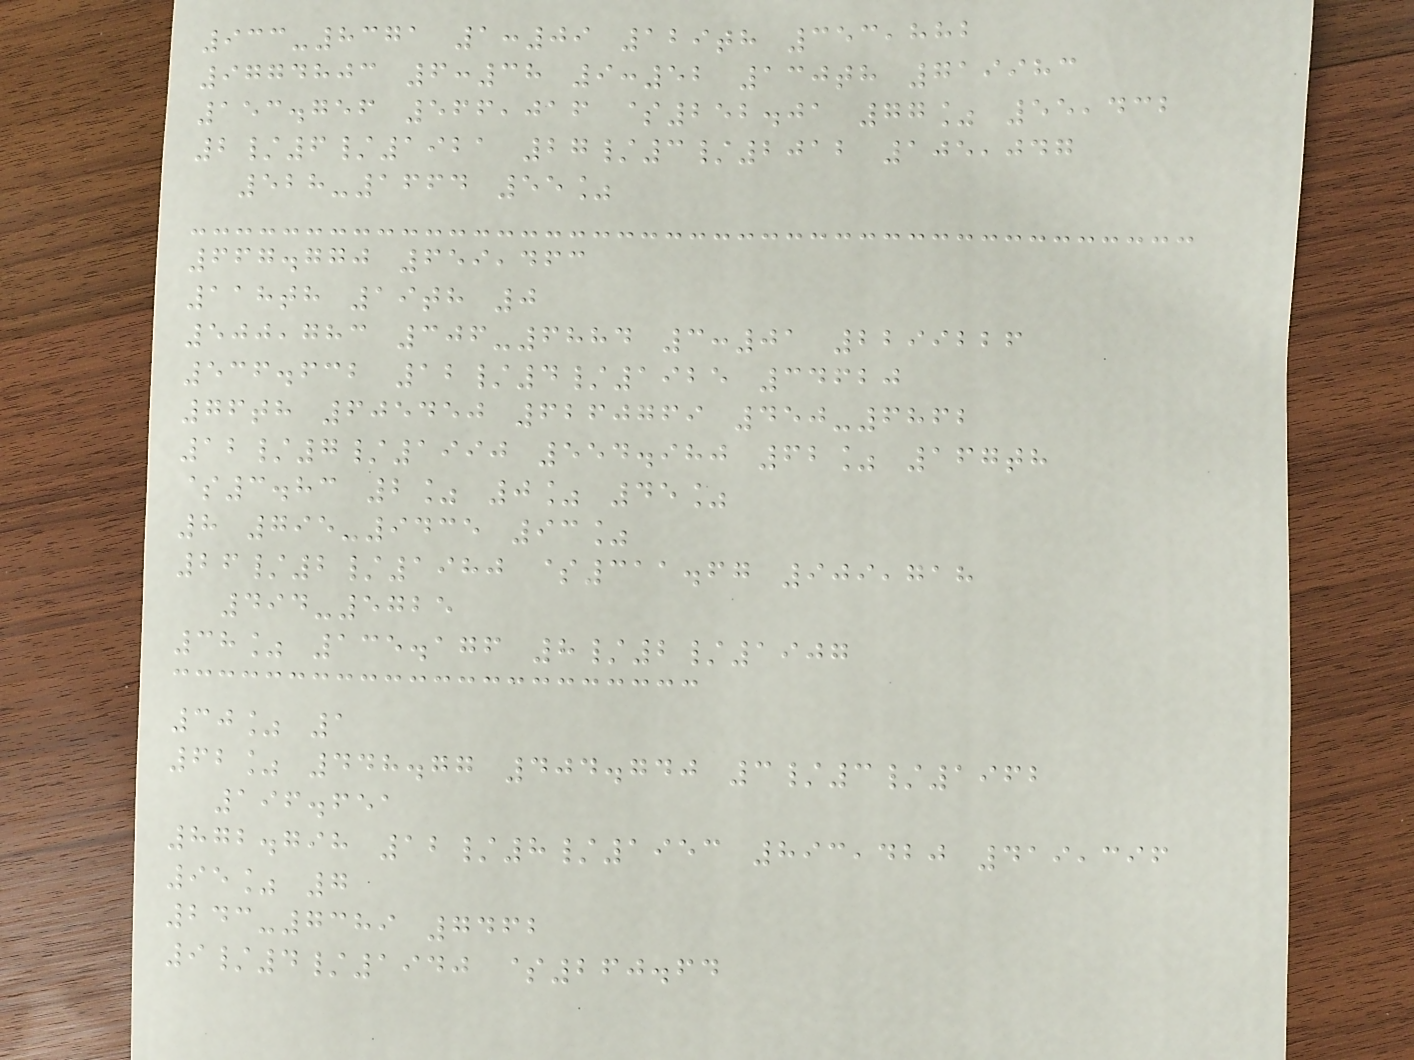933-8371 1:09 129th 353,882
9774803 6:38 9:52 130th 719983
153.756 566,016 $252.01 77% 55,432
2/6/1921 27/3/2012 105,047
528-1664 55%
667.770 659,463
118th 19th 0
500,783 306-6884 3:01 2299226
536.632 12/4/1925 34620
76th 605450 6260769 450-6862
12/7/1990 554.980 62% 167th
$3.83 2% 0% 45%
8 795-9435 93%
26/2/1980 $311.67 909,718
494-5725
38% 135.176 8/2/1907
30% 1
62% 448.77 404.740 3/3/1962
196.651
872.798 12/8/1953 893,420 419,396
95% 7
243-7389 7462
9/4/1940 $260.64
